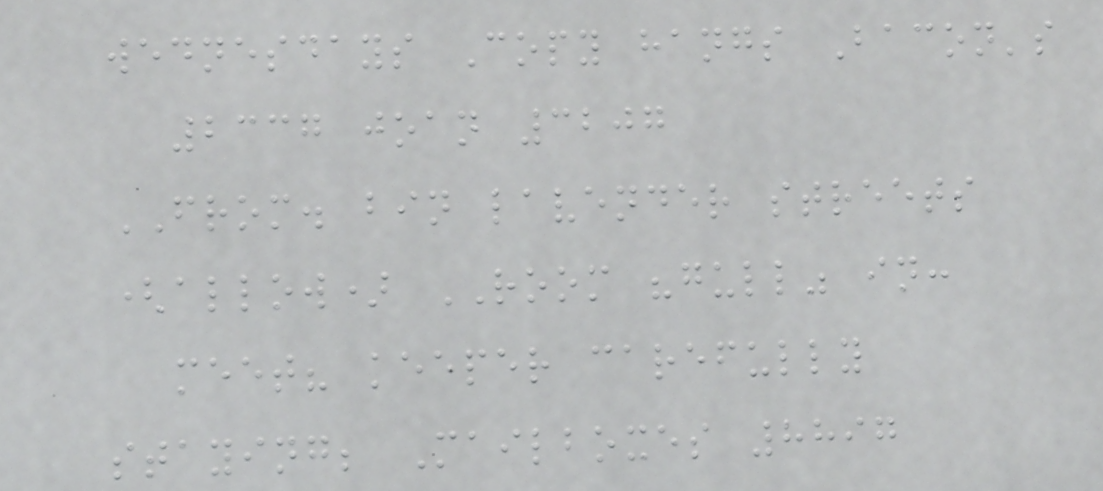wednesdays Copy hangs Bacon's
2337 joan 3207
FROM. bin lavender streets
(allow) ROOM "gull" in:
meet? keeper carefully
staying; Mailboxes 8897
